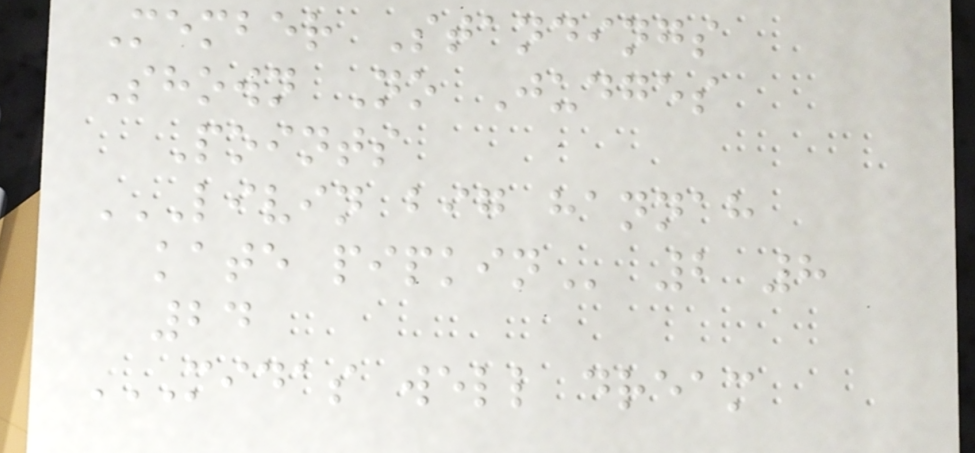Member Standings
Shown No Judges
Points
LIVIN BIG HANNAH
KATE PIPKIN 2 8
24
MIDAS WELL DREAM
